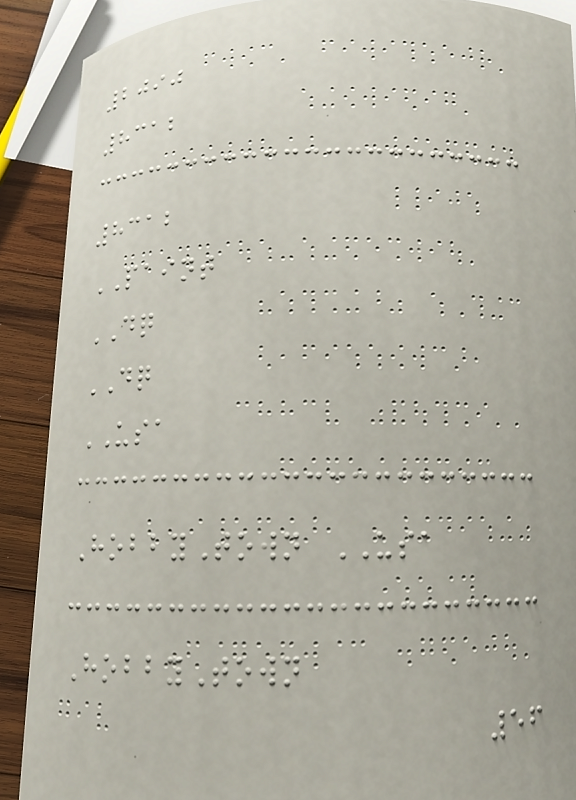2090
8312
8312
PAINT
DQ
DQ
USA
HobbyTown USA
HobbyTown
56
